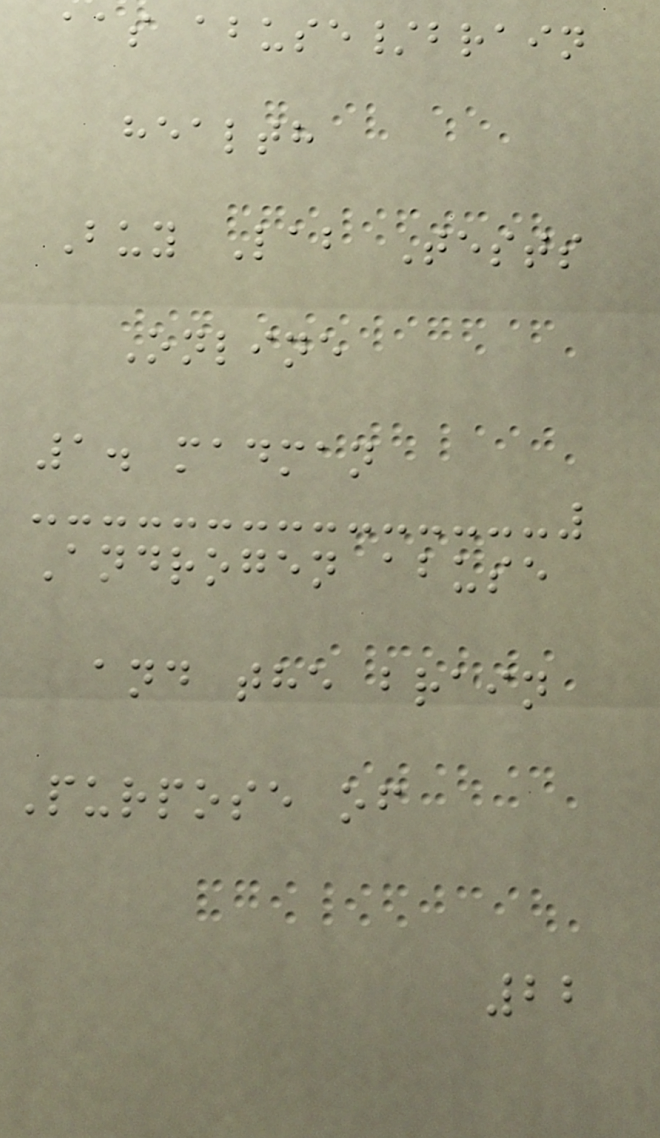aas abuse/brain
health
Buy Lab Tests
Online
1. madman
Androgen abuse
and the brain
Purpose of
22
